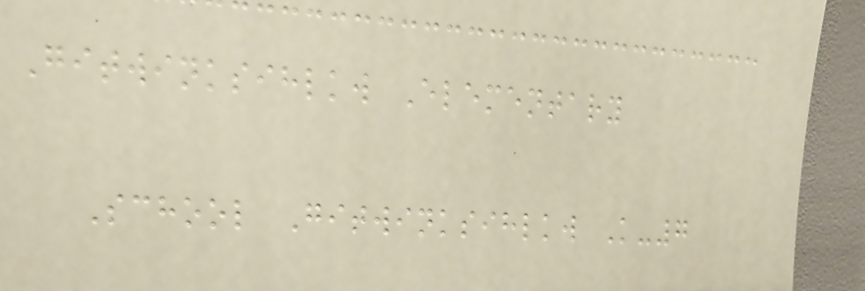Gitwinksihlkw Elementary
School Gitwinksihlkw K-7
